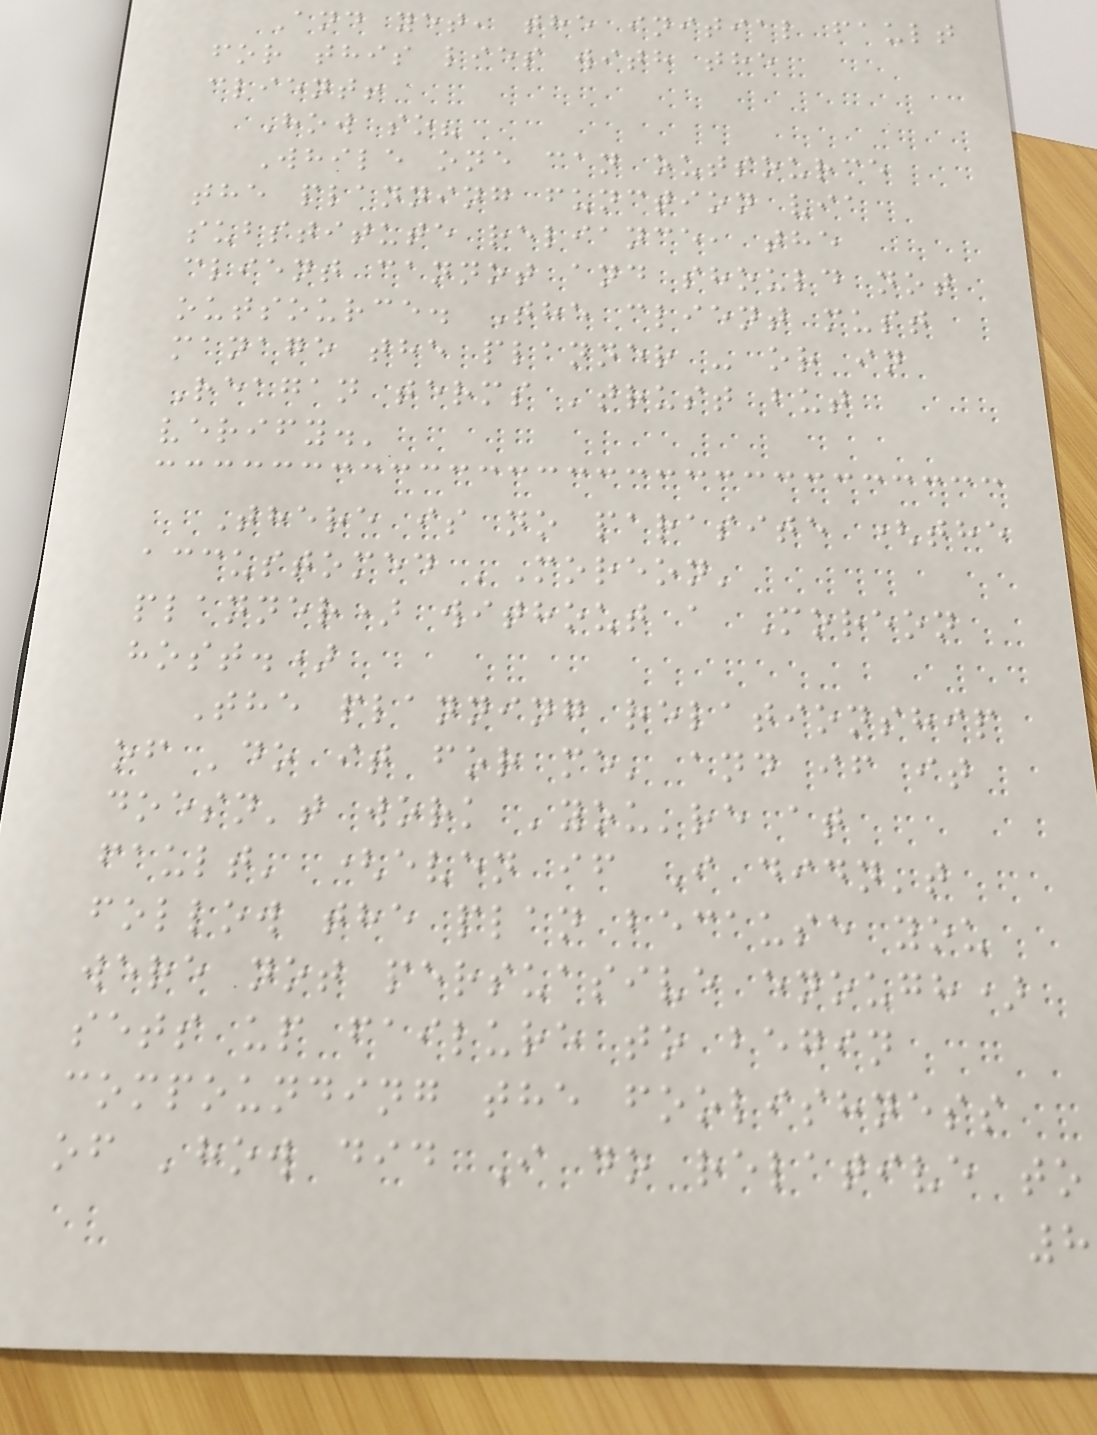And yet, the initial fault
for this lies with the
client!
How so?
While one can outsource
the planning function via
substitute reliance, the
client cannot and should not
outsource. The client must
manage the planner - or in
Reagan terms 'trust but
verify.'
There is no parasite (the
accustomed 'Moreon'
planner) without a Moreon
host.)
The planning relationship
of 'do it for me' and if it
doesn't work 'you're at
fault' (even if I didn't
follow the plan because you
were not persuasive enough)
sets up failure to begin
compounding the foolishness
of 'how did I do relative to
8
